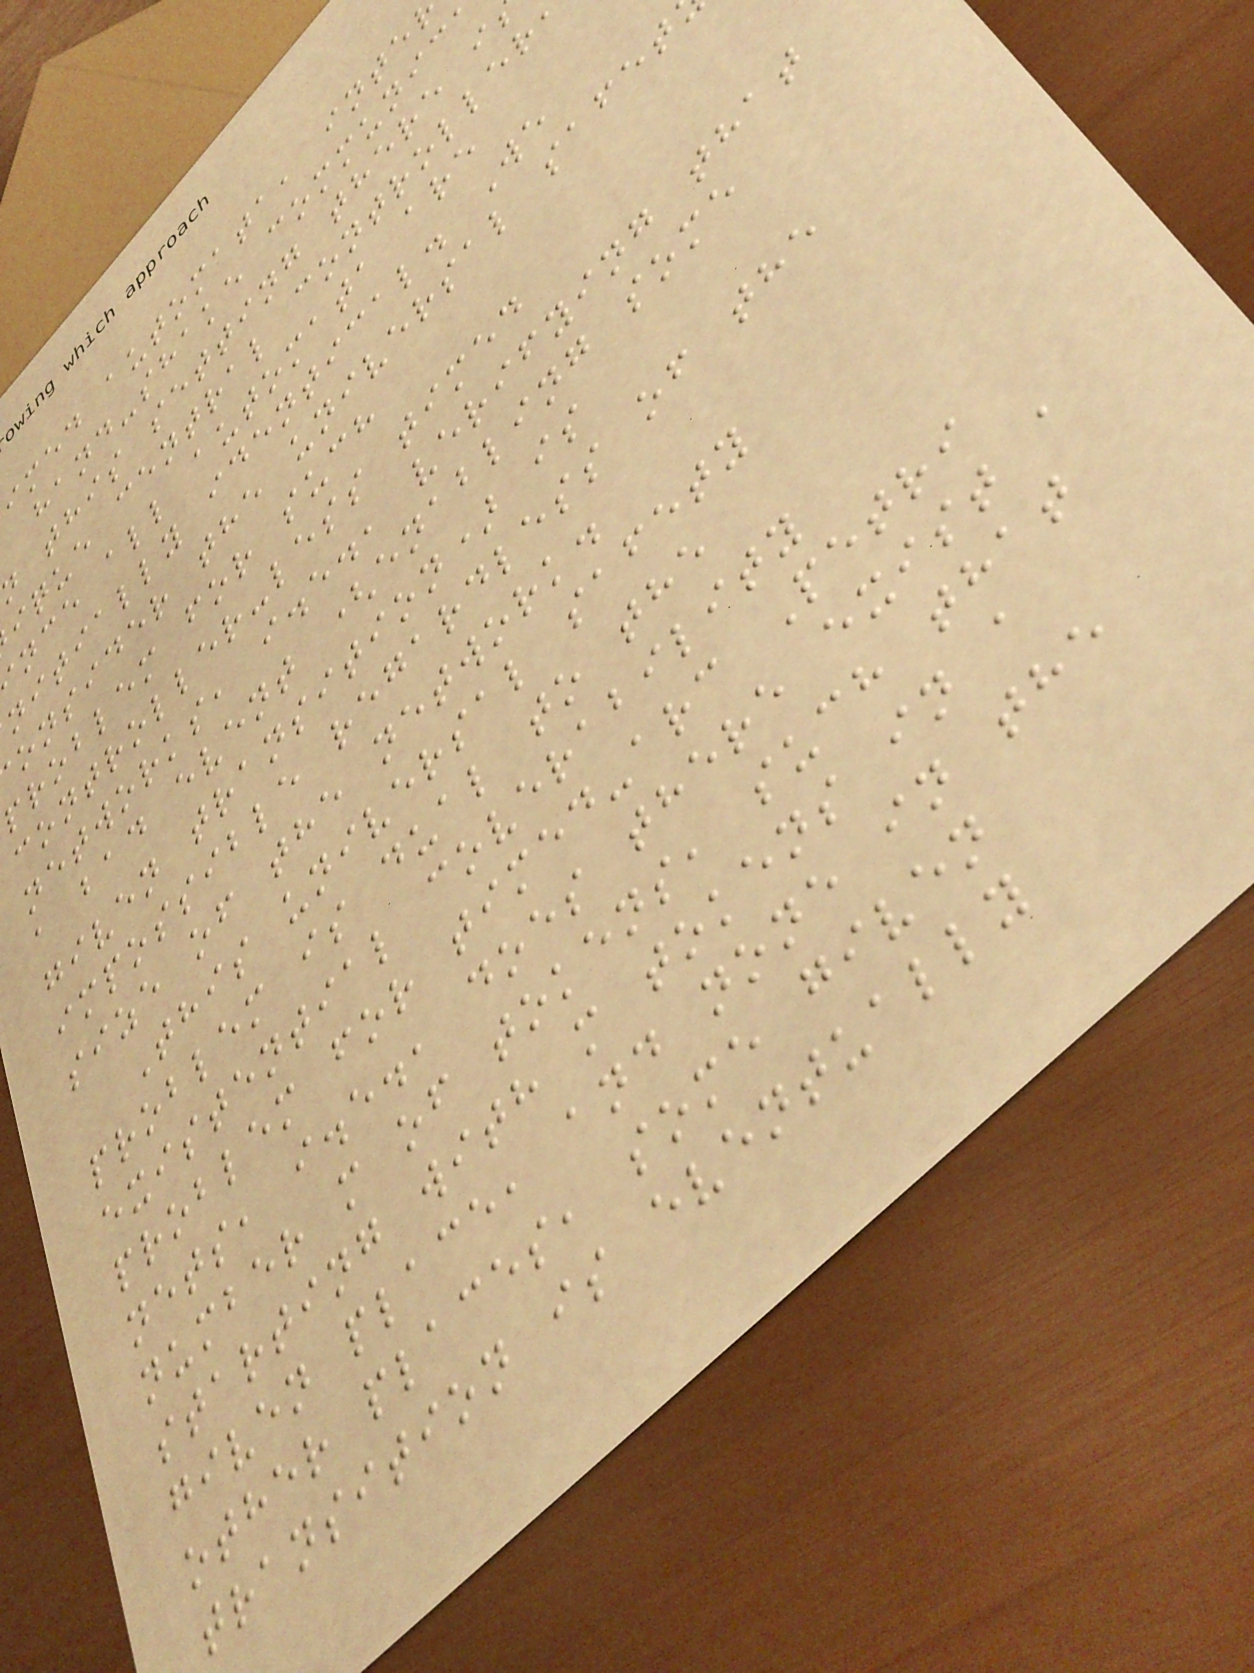imed automata, inte
hand-shake communic
this setting there i
ique central controller
nce all automata are
nitially identical. We
onsider the universal safet
problem for such
controller-less timed
networks, i.e., verifying that
a bad event (enabling some
given transition) is
impossible regardless of the
size of the network.
This universal safety
problem is dual to the
existential coverability
problem for timed-arc Petri
nets, i.e., does there exist a
number m of tokens, such that
starting with m tokens in a
given place, and none in the
other places, some given
transition is eventually
